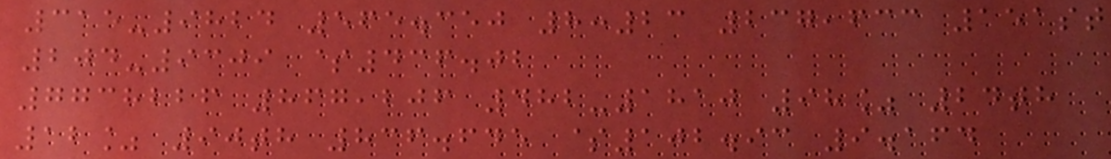315-9824 565.350 8:23 237,633 151st
204-9309 $436.02
7738226 867,206 482-1810 98% 24th
12% 90th 836.645 $102.93 9.164
